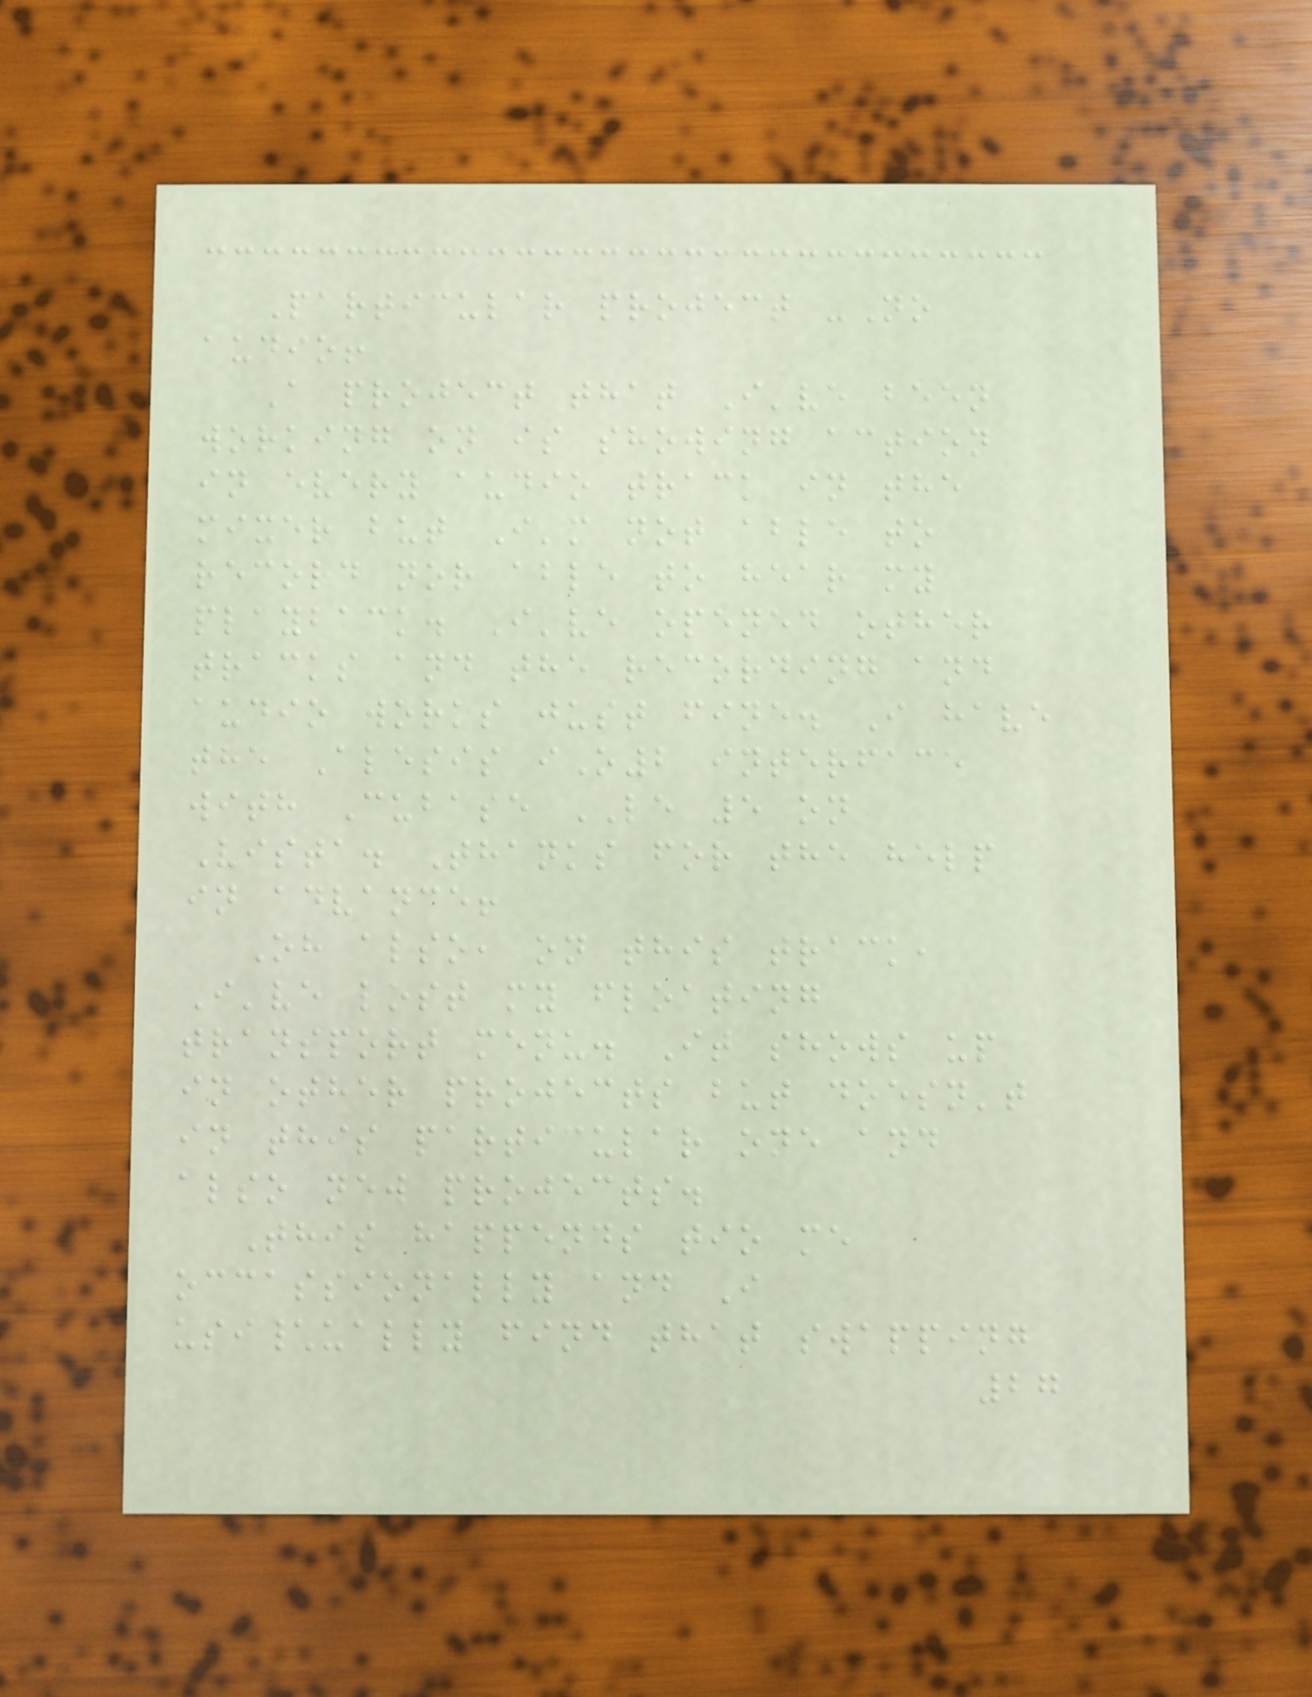Particular project -No
audio!
A project that I've been
working on is showing action
in every audio track in the
mixer but I'm not able to
record nor able to hear my
playback. I've opened other
tracks and the recording and
audio works just fine. I have
the Alesis iO2 interface
with Cubase LE 5 on
Vista. Thanks for the help
in advance!
Oh also, on this track,
I've lost my floating
transport menu. It shows up
in other projects but doesn't
in this particular one and
also new projects.
This happends tio me
occassionally and I
usi\ually find that swapping
27
